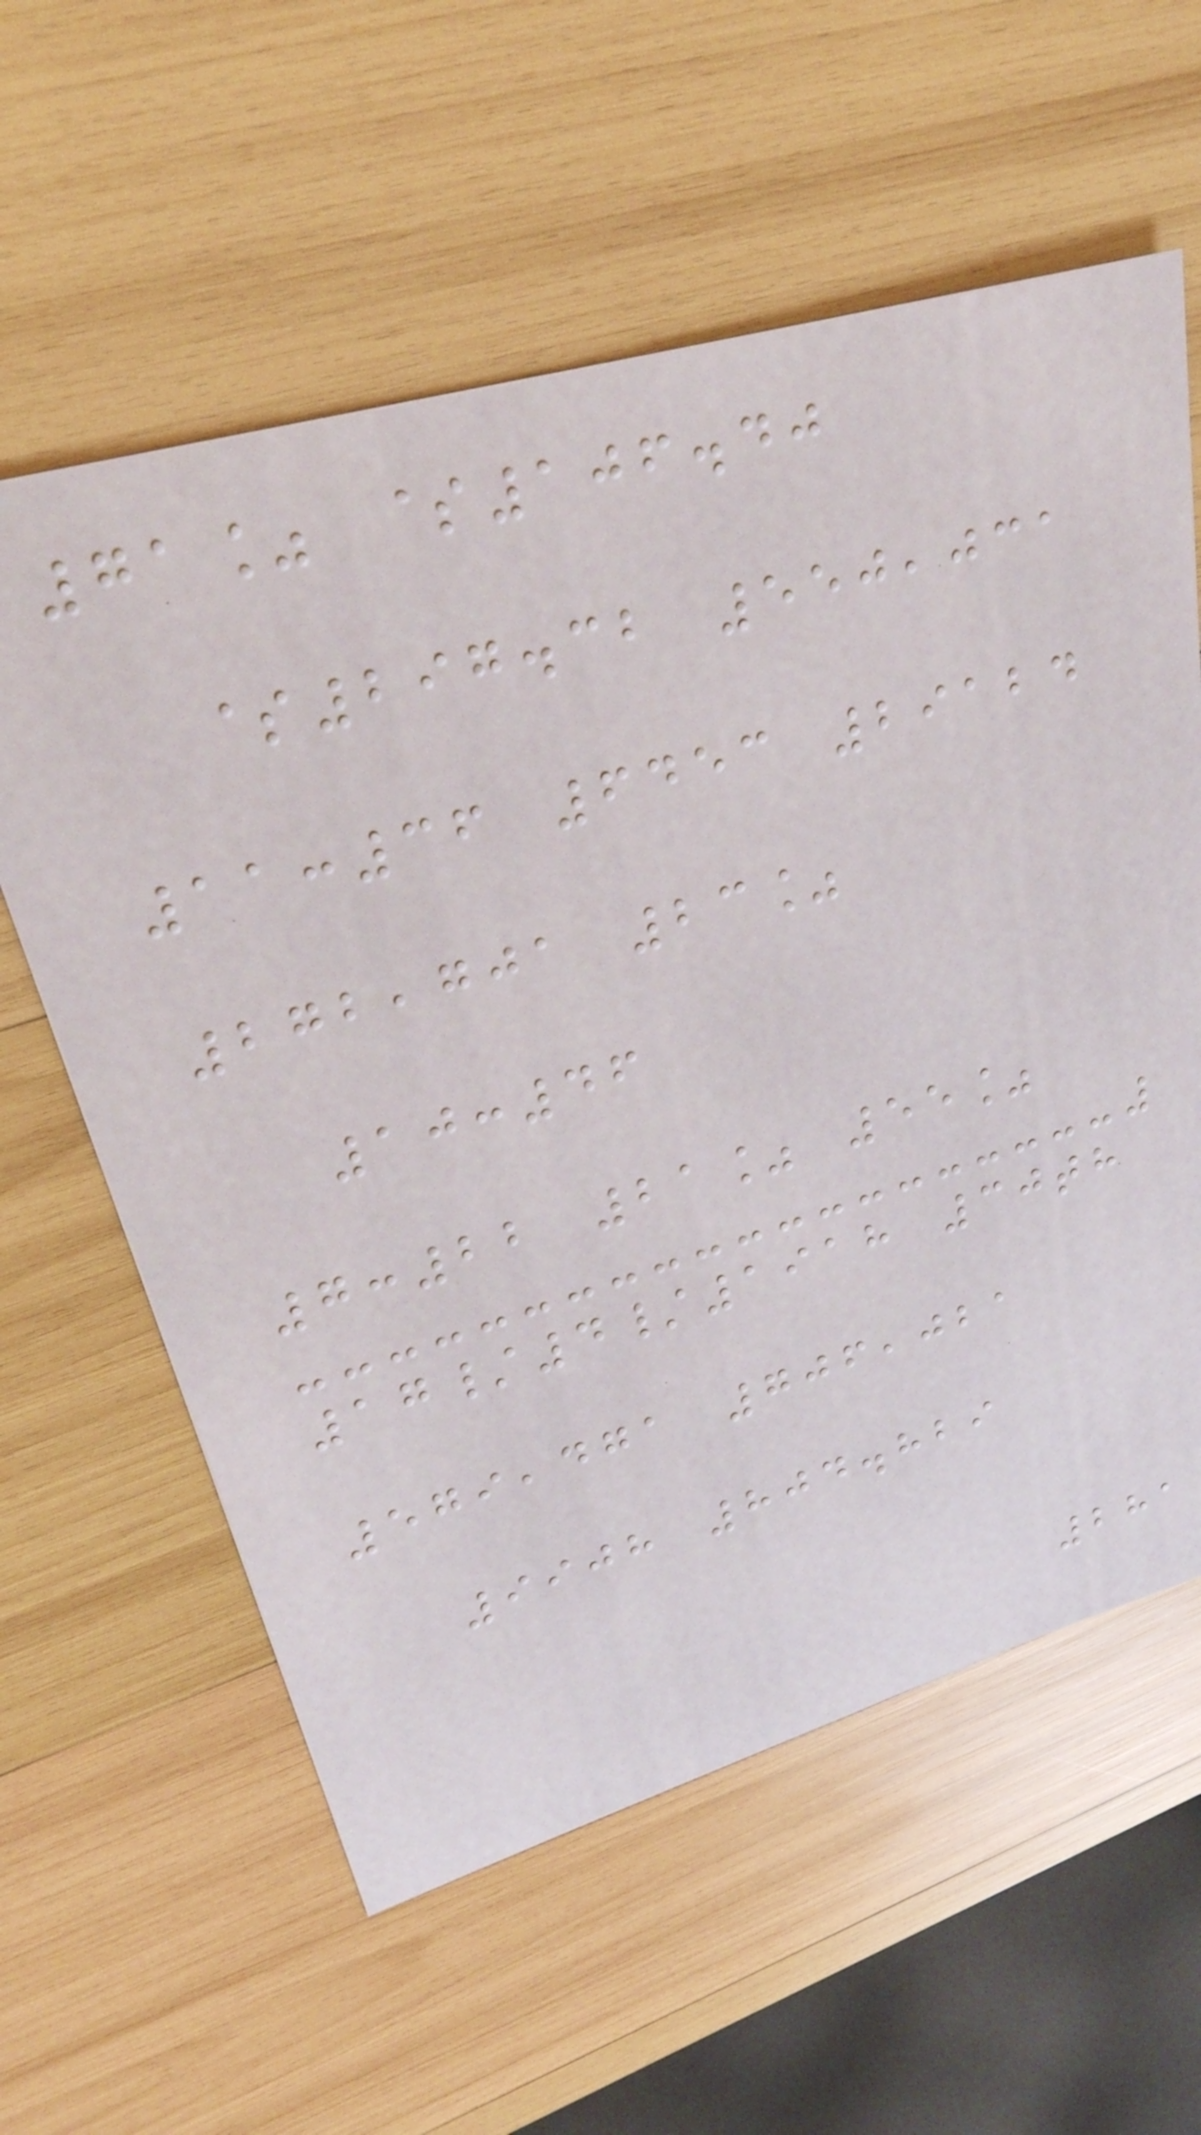71% $106.40
$297.32 550,031
11:36 6453 29124
272,701 23%
10:46
7:22 21% 55%
17/4/1918 30th
579,471 706,021
9908 804.829
281
